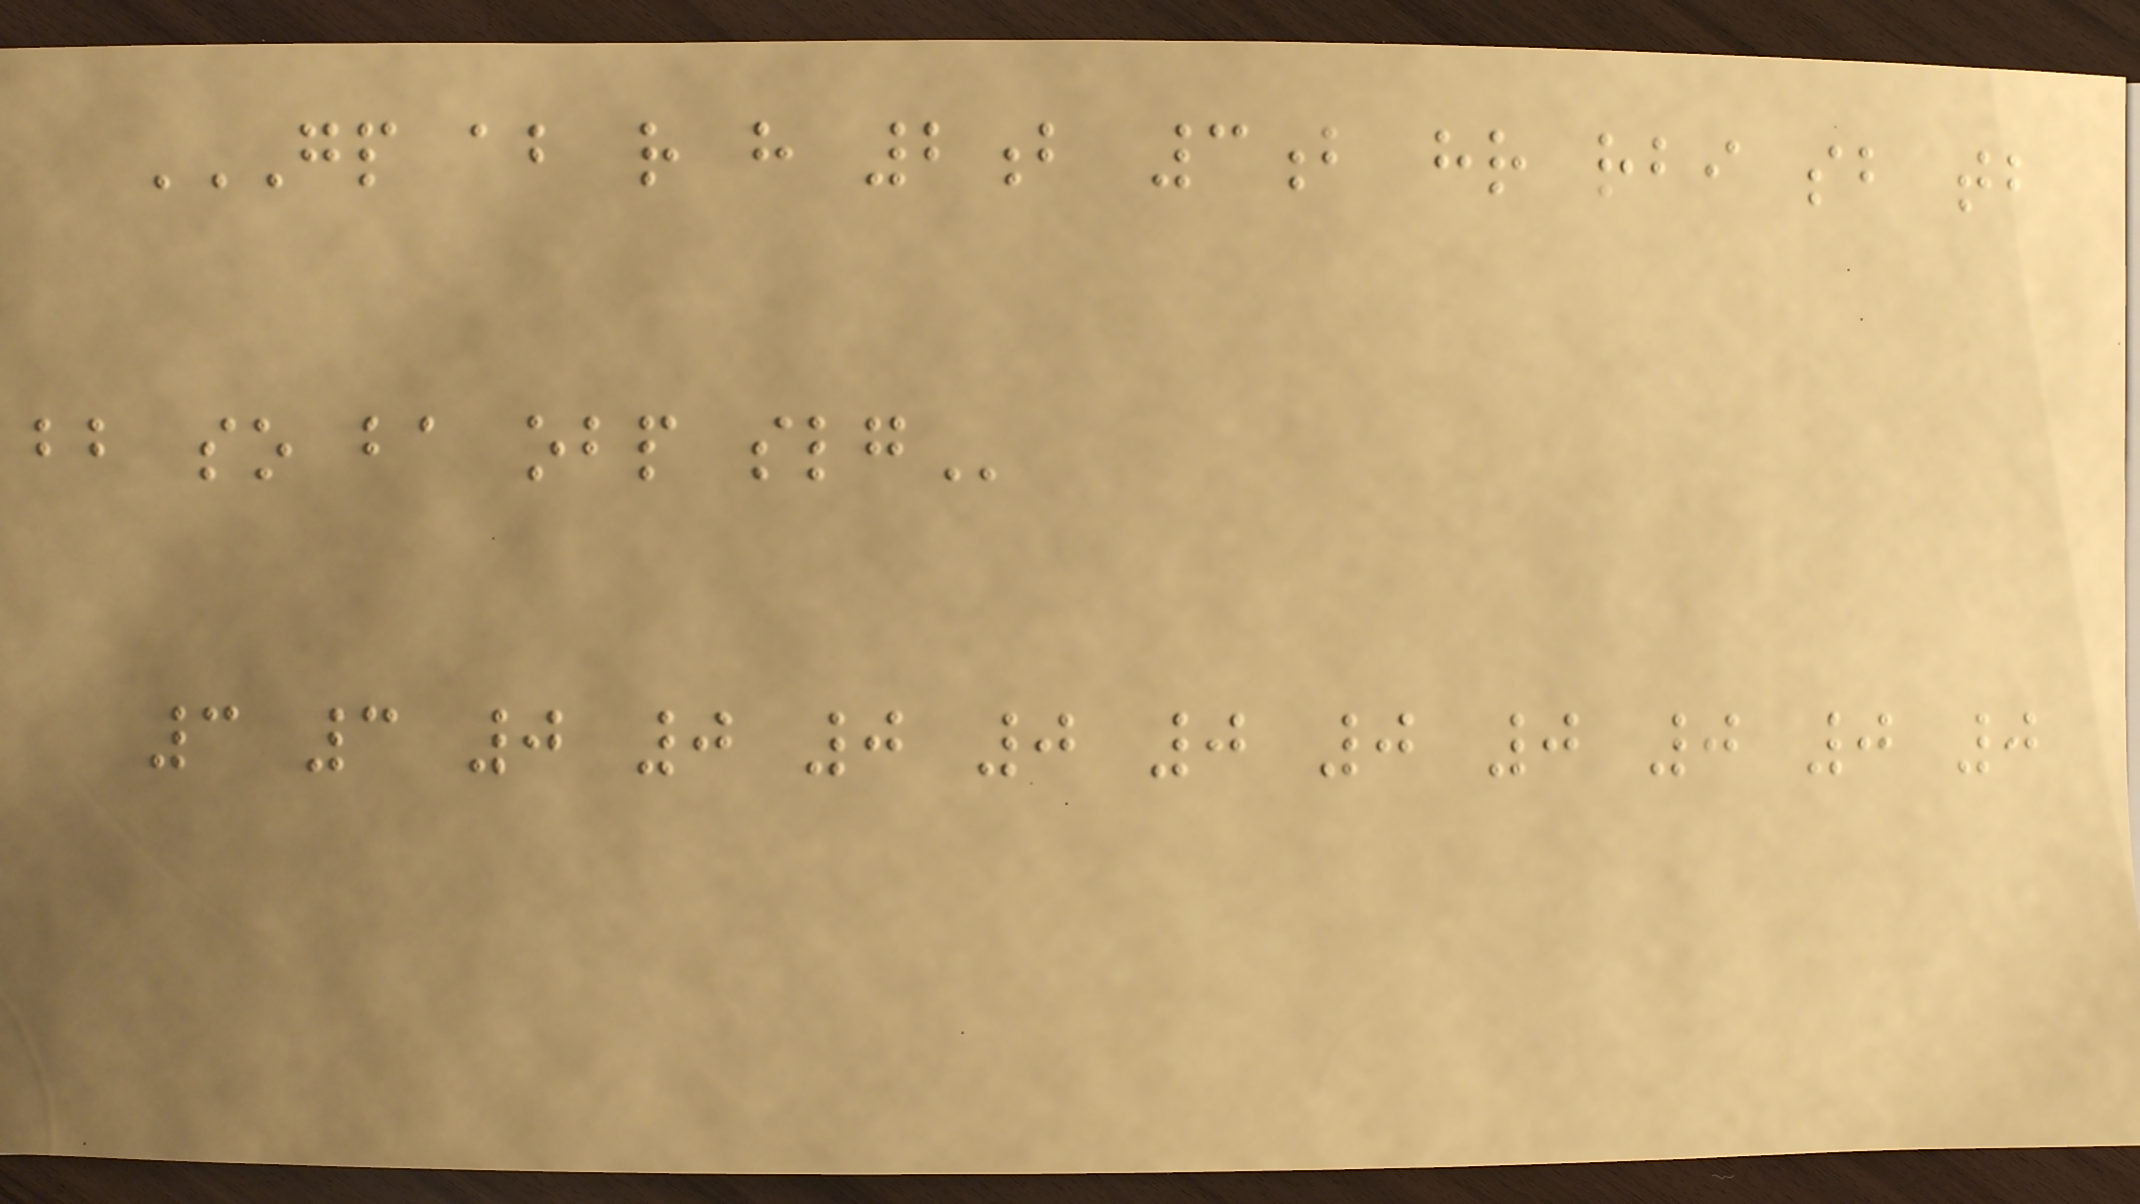GP AB R H 2B 3B HR RBI SB TB
BB SO BA OBP SLG
3 3 0 0 0 0 0 0 0 0 0 0
